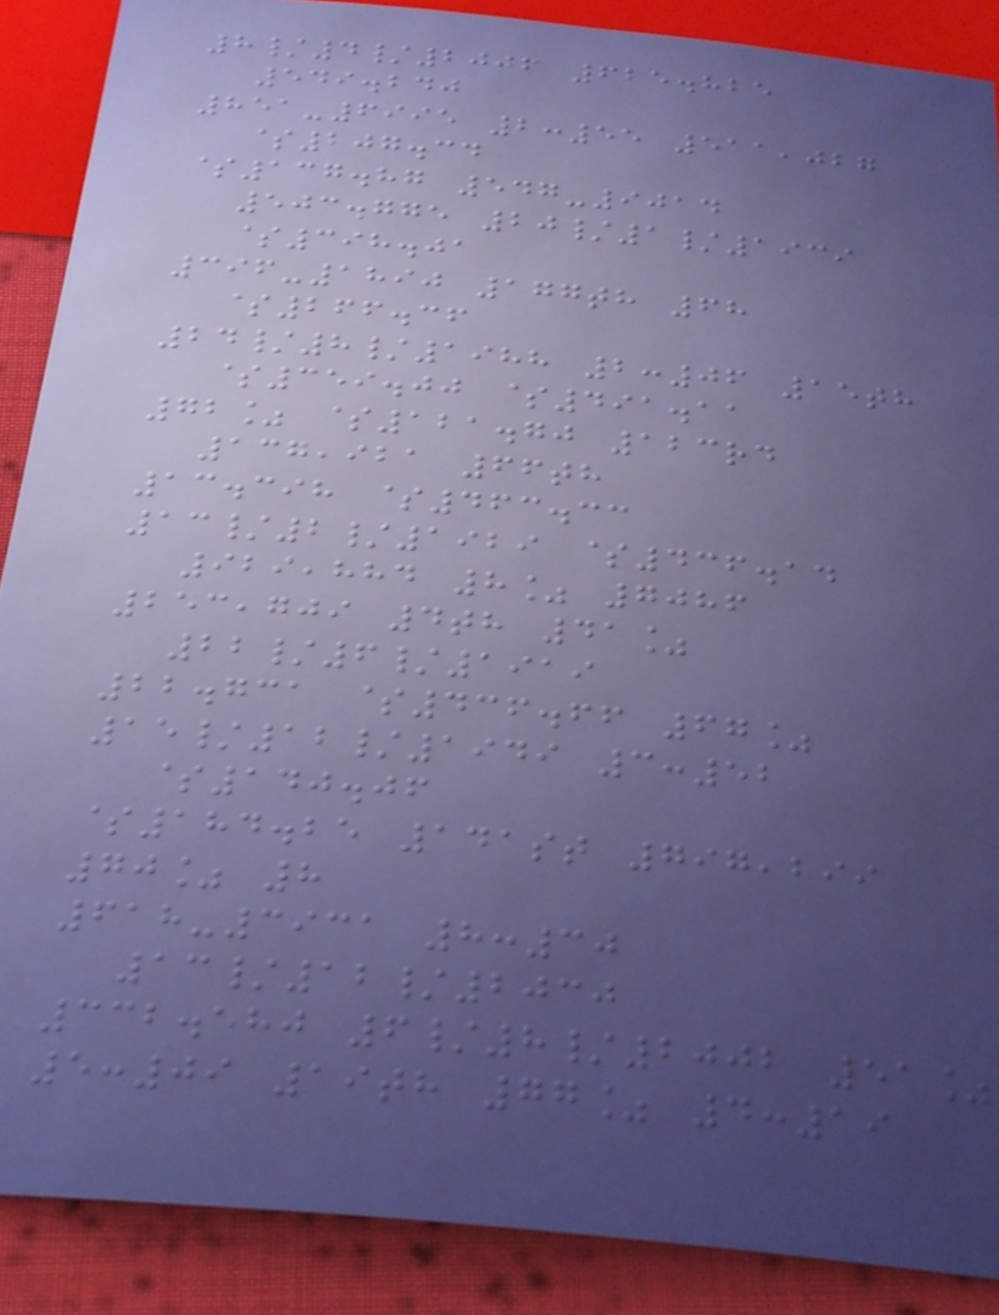8/4/2006 625.825
549.240
851-6995 2:55 511,027
$207.34
$137.87 547-9014
503.775 20/1/1939
$398.01
396-1890 177th 68
$266.36
24/8/1988 2:06 15th
$359.00 $491.11
72% $121.70 123rd
137,921 66th
13.398 $463.33
13/2/1929 $436.14
929,884 8% 7086
253,709 4th 41%
22/6/1919
22.731 $436.66 67%
15/12/1949 3:52
$140.06
$184.25 141st 797,299
70% 8
618-3931 8:30
13/12/2030
332.580 6/8/2002 51%
5:09 19th 77% 4:19
